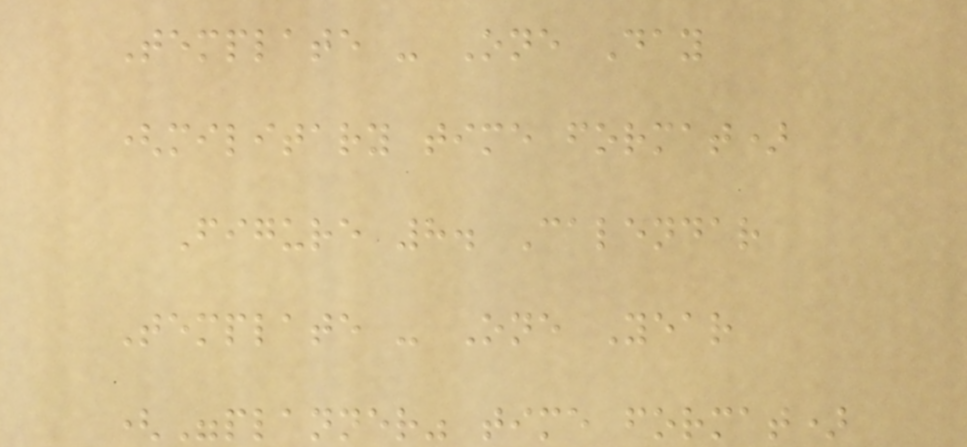Template - One Day
(military time format)
Figure 8. Calendar
Template - One Year
("planner" time format)
